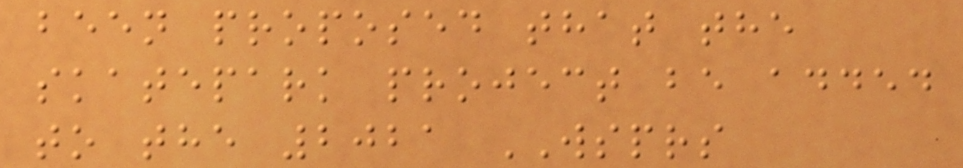been proposed that the
skatepark project be added
to the 2021 WSPRS
